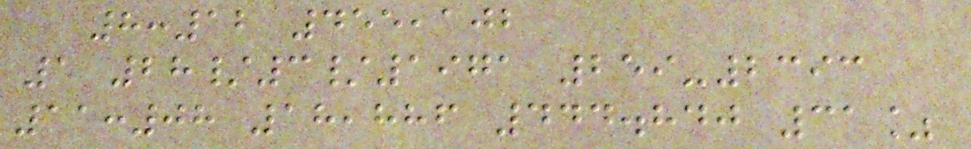8:12 455,102
1 28/3/1971 259-2393
11:08 18,886 444.840 31%
